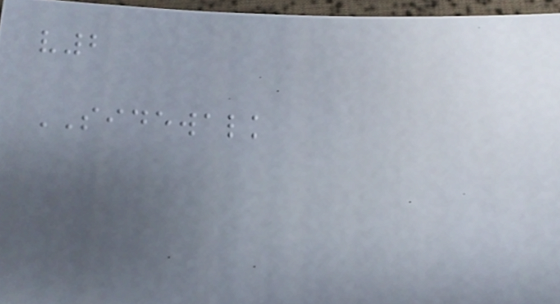v2
SIDEWALK
